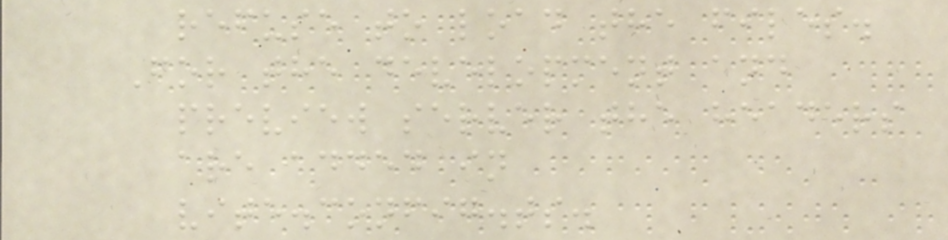refuse to load the files.
For the development and
preview server the headers
are added in
vite.config.ts.
